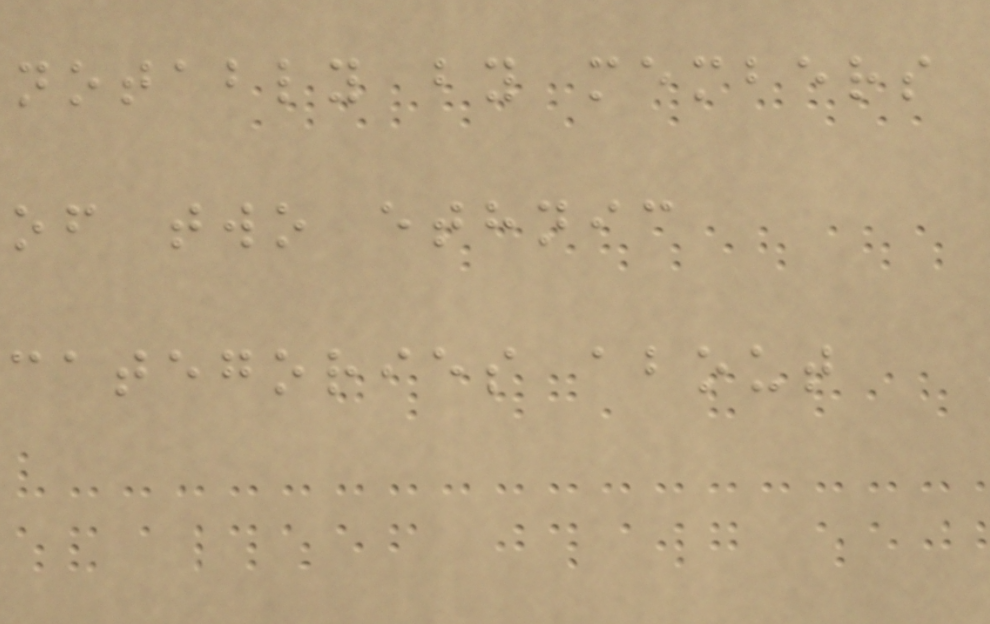notably by members
of two ethnic
categories about
